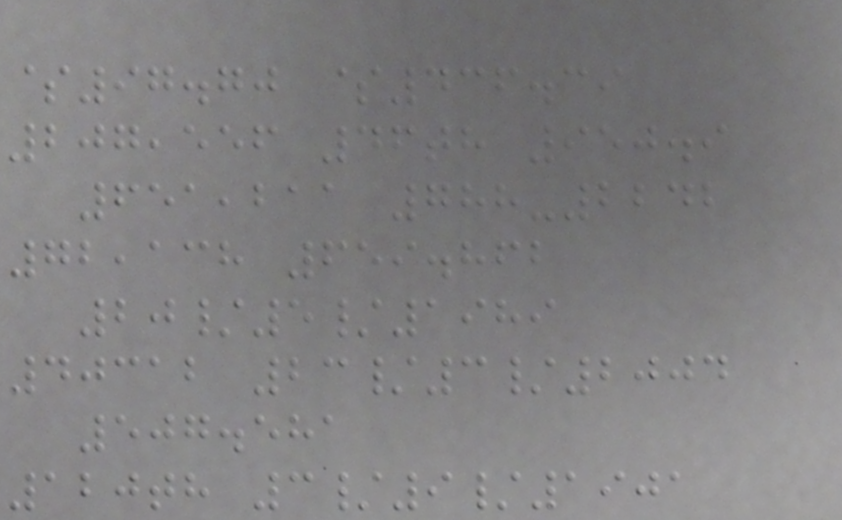$97.70 $436.39
207,556 46th 950.9
651,211 788-2242
72,138 659.862
20/5/1989
40312 23/3/2004
507.581
120th 3/9/1901
